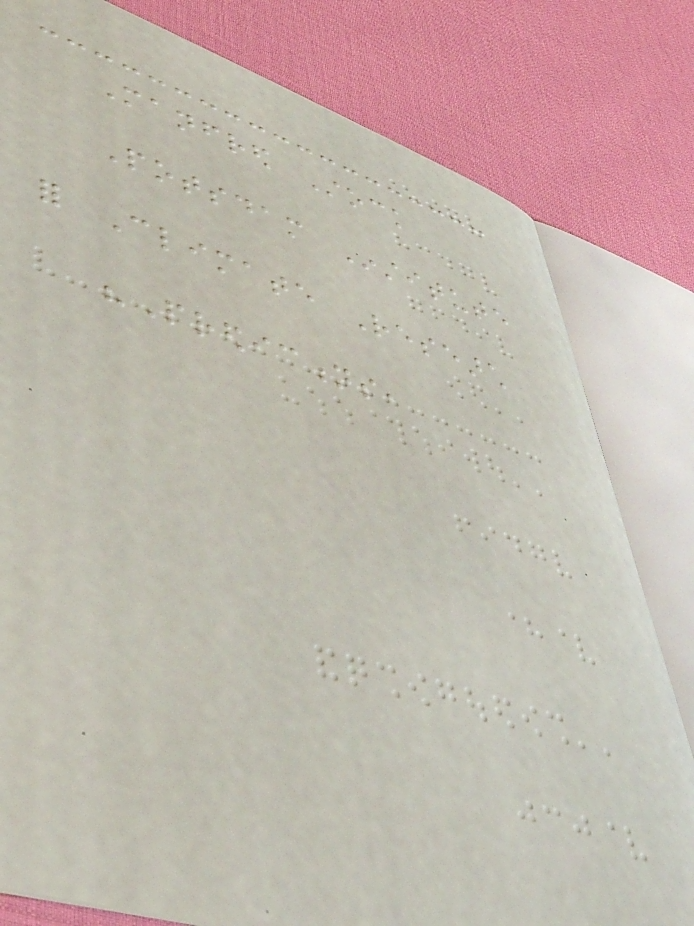Manfred Stock
Potsdam Institute
for Climate Research
"Predictions,
